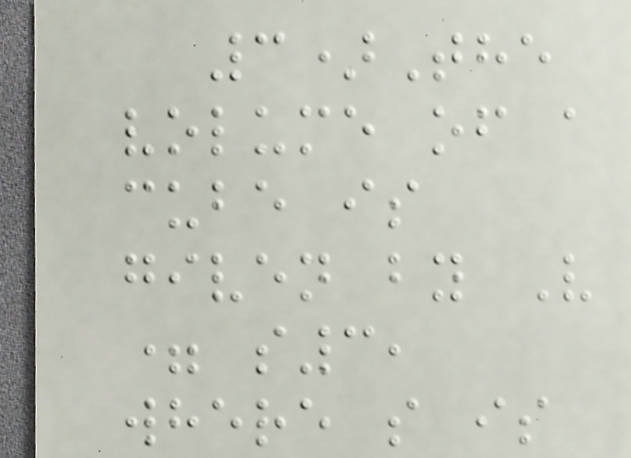3)The
volume of a
cube is
given by V
= s3,
where s is
